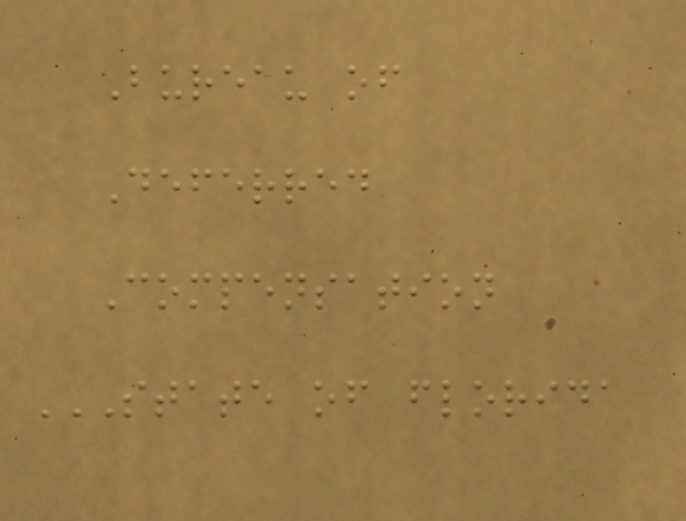Bureau of
Deferred
Compensation
STATE OF FLORIDA
